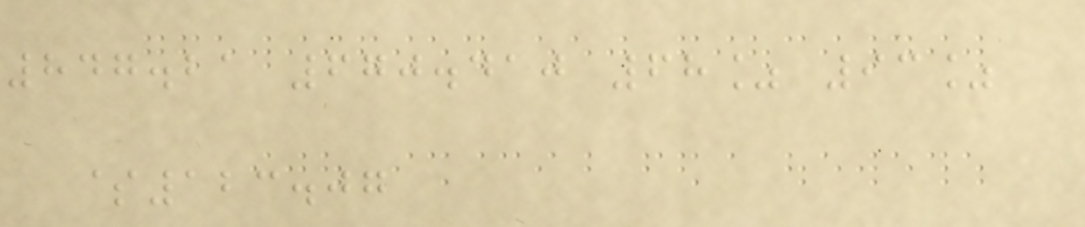847.21 670.410 68% 93%
$123.07
